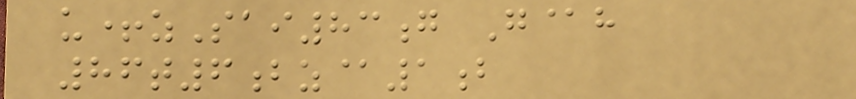u+zSai83g G@h
86t6bz@1b
